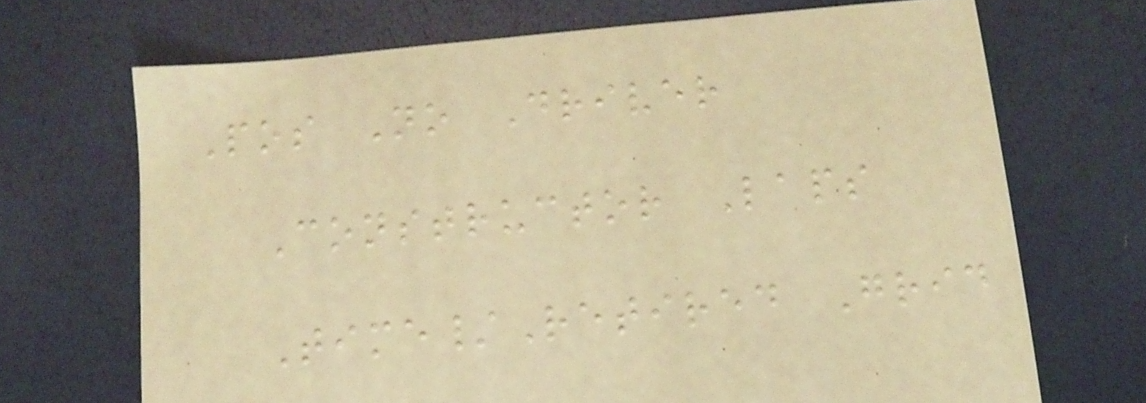Pos No Driver
Constructor Laps
Time/Retired Grid
